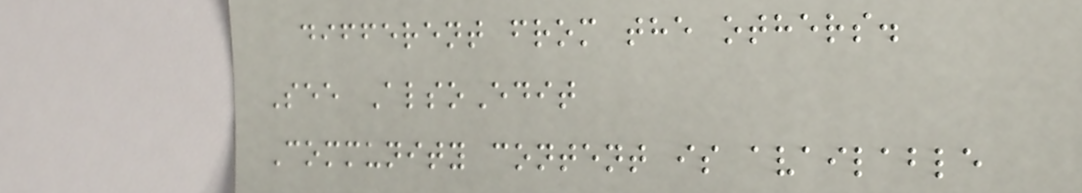different from the others.
See AlsoEdit
Community content is available
